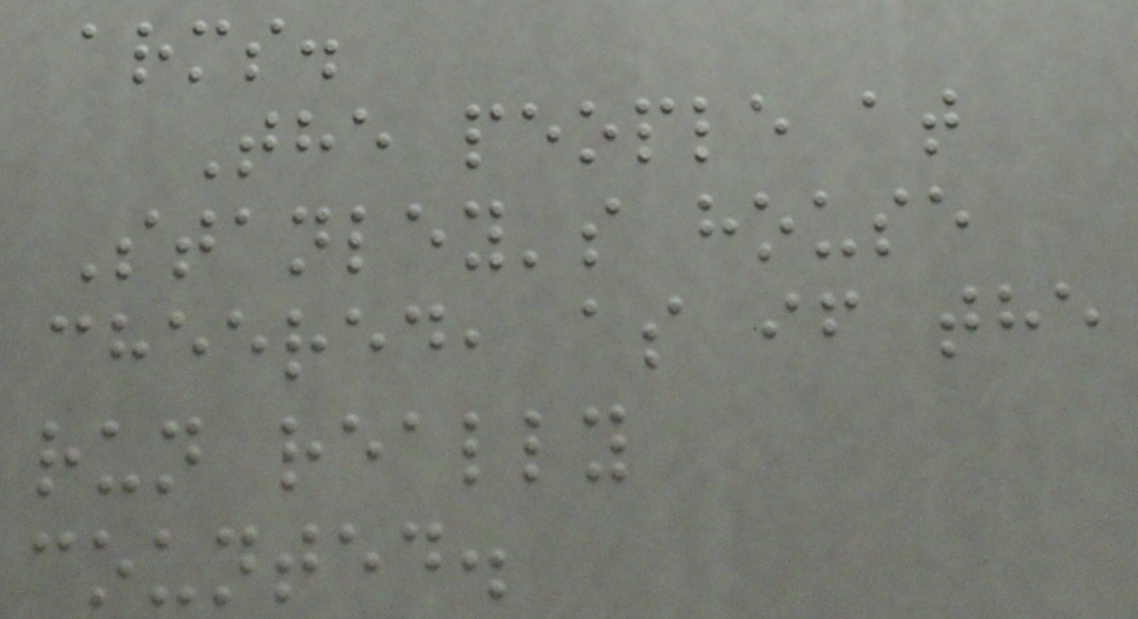arms.
The people at
Stanley's house
cheered, as if the
run really
counted.
